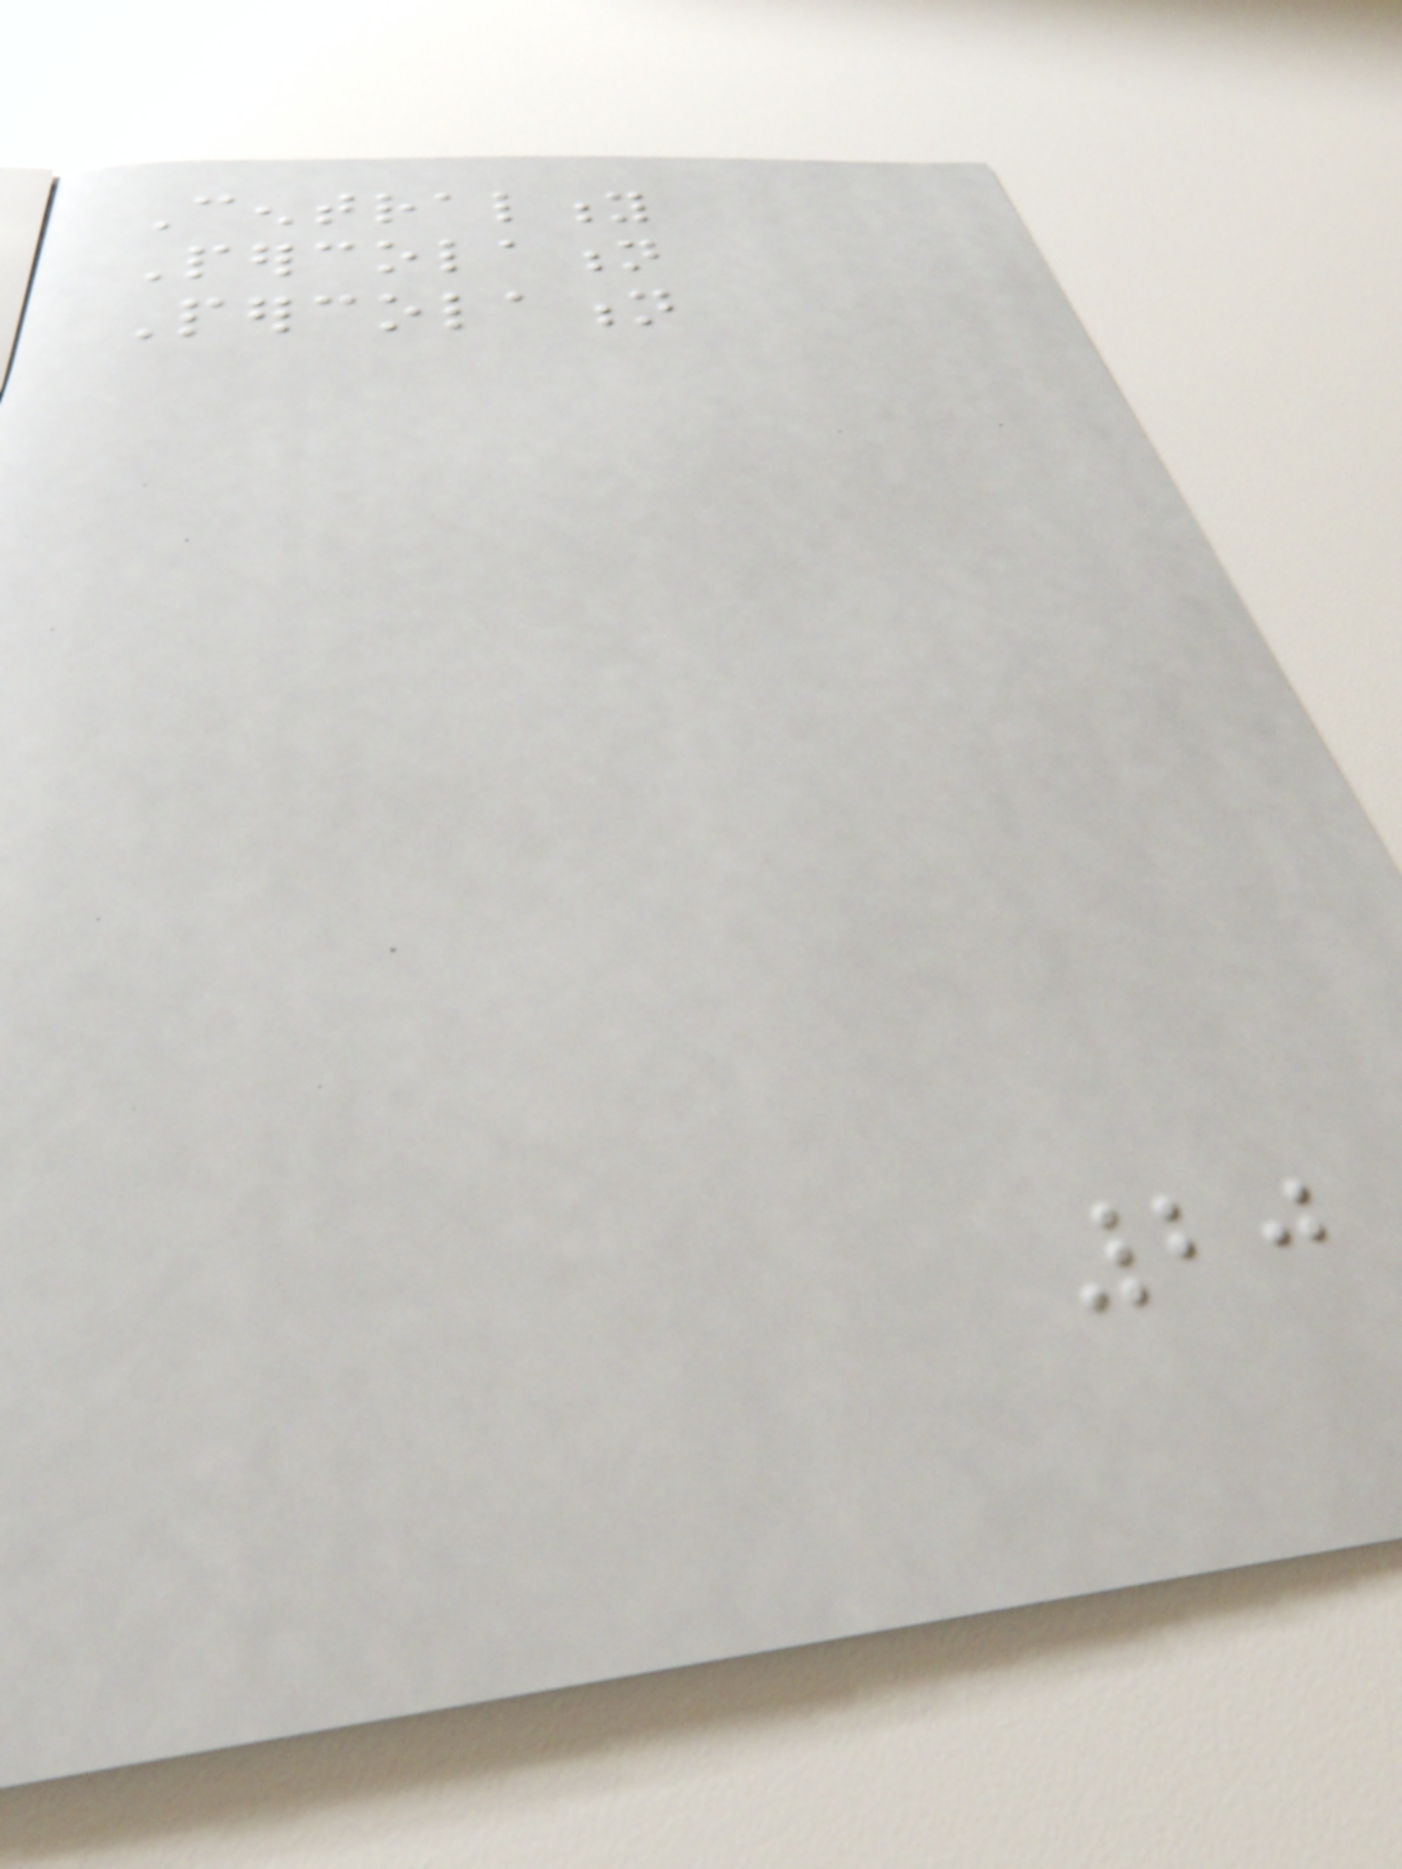Centrality
Percolation
Percolation
20
